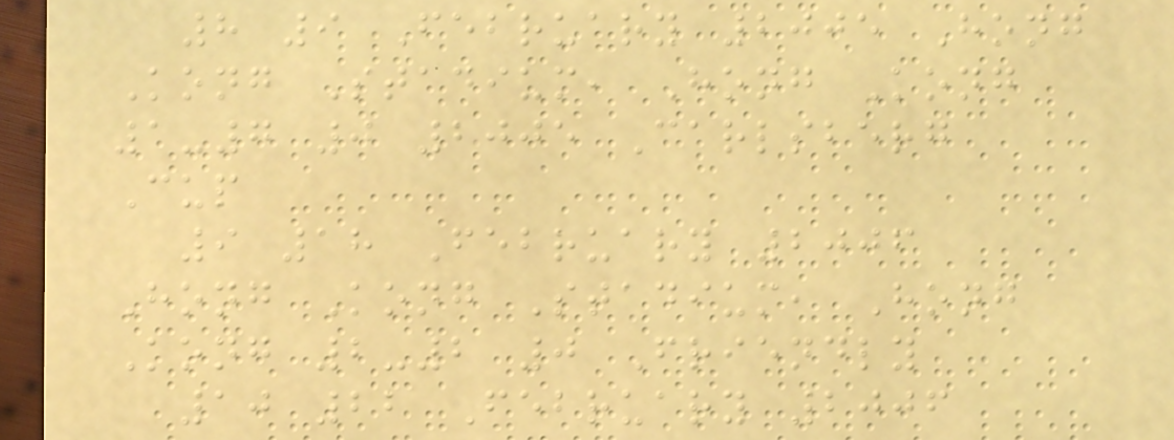8 9 February 2005 Hong
Kong Stadium, Hong Kong
1-7 0 2005 Carlsberg
Cup
9 18 February 2006
Hong Kong Stadium, Hong
Kong 2-2 0 Friendly
10 22 February 2006
